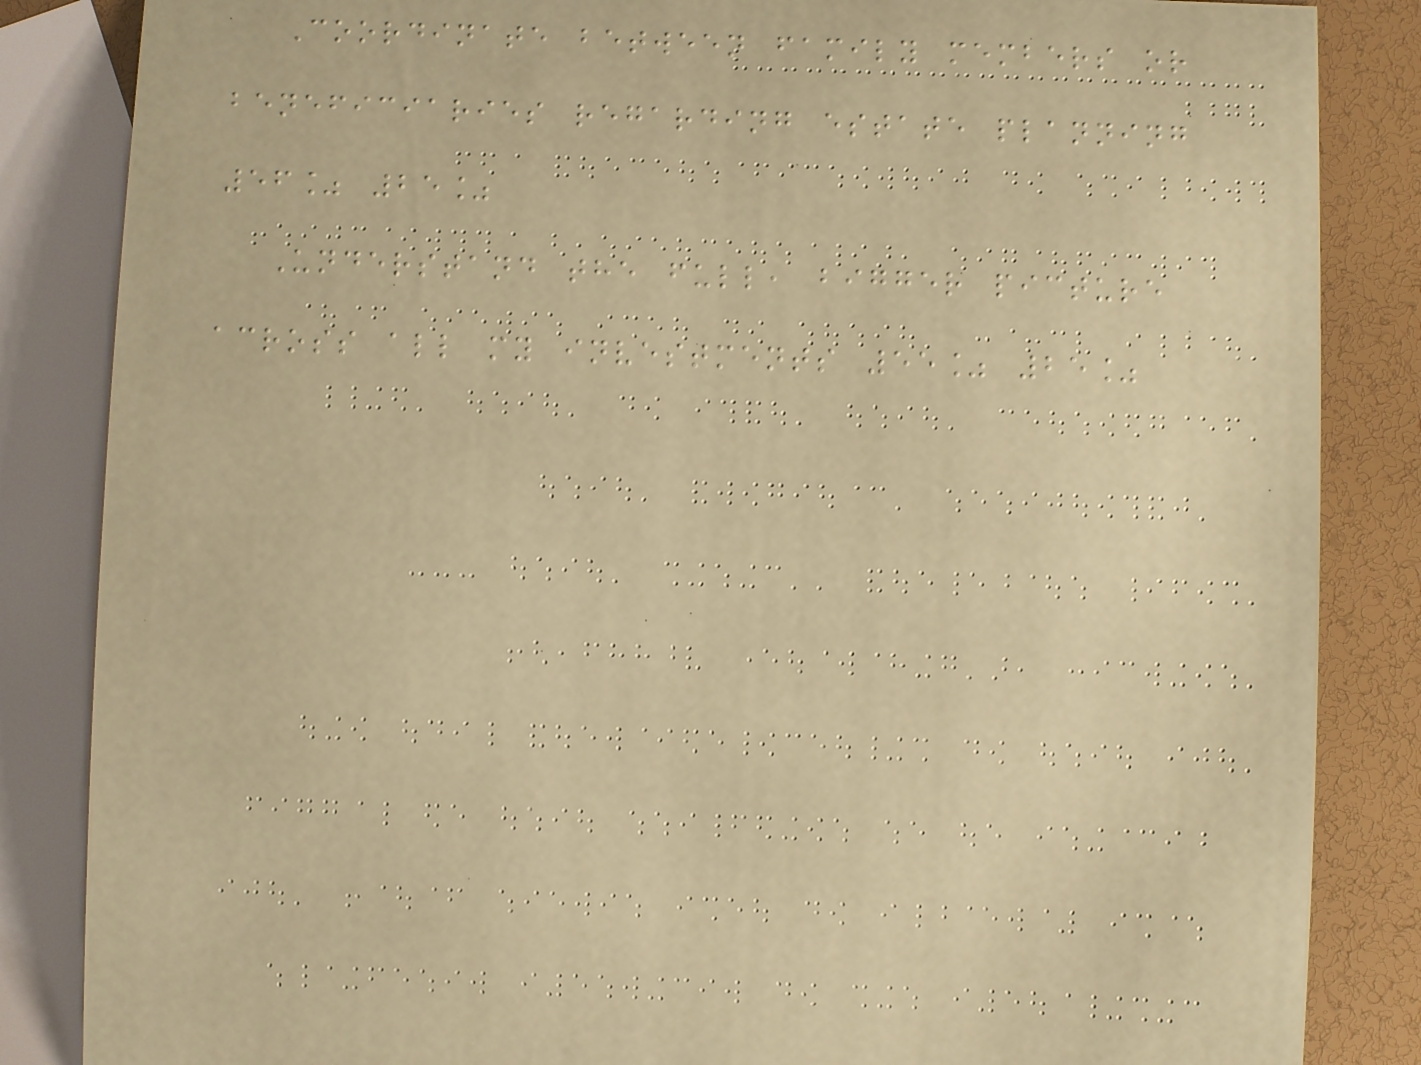Coordinate between family members or
beneficiaries regarding estate planning
56% 25%
Understand the full, bigger picture
across all my investments 55% 25%
